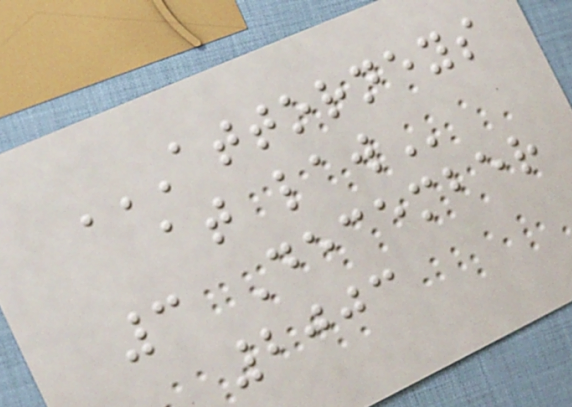ATTORNEYS
AT LAW
3 December
2003
